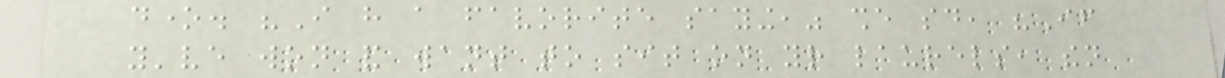done. "I have a favorite saying," she said, "If
you've won and want to sit on your laurels, then
